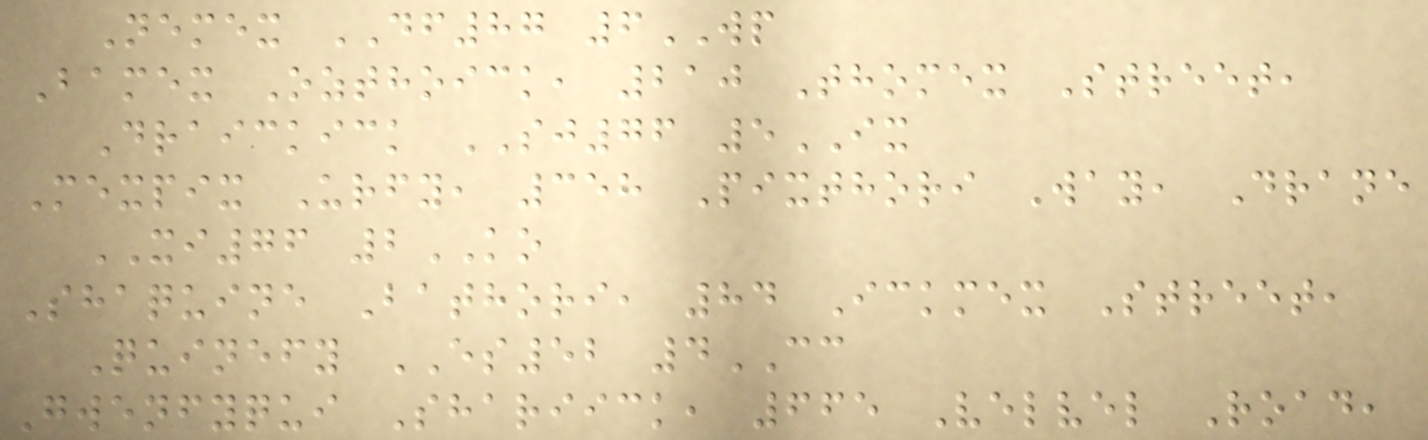Nemex DF87 6WP
Bamex Ozthoick, 210 Thomex Street,
Draickick SJ76 5IX
Mexpix Urfy, 358 Pixthori Way, Drane
XI76 2KO
Shaquine Bathori, 84 Ickmex Street,
Quinefy ES52 4CC
Gwenfyqui Shariick, 665 Velvel Road,
